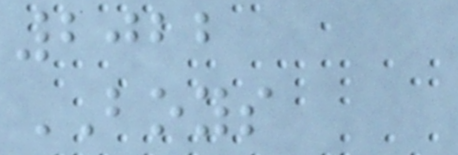2022
BOYS
